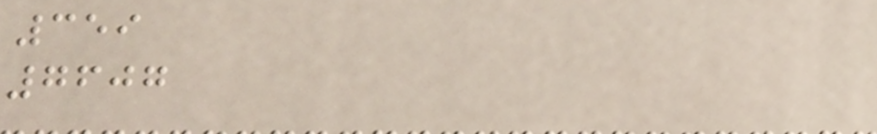359
7607
